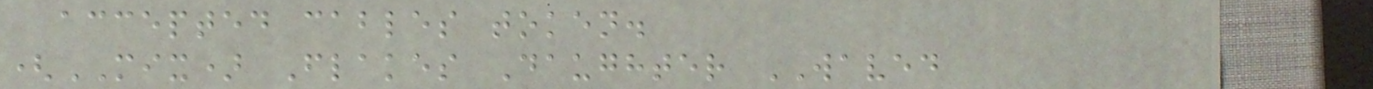accepted cables token.
(MIX) Flakes Daughter WAVED
